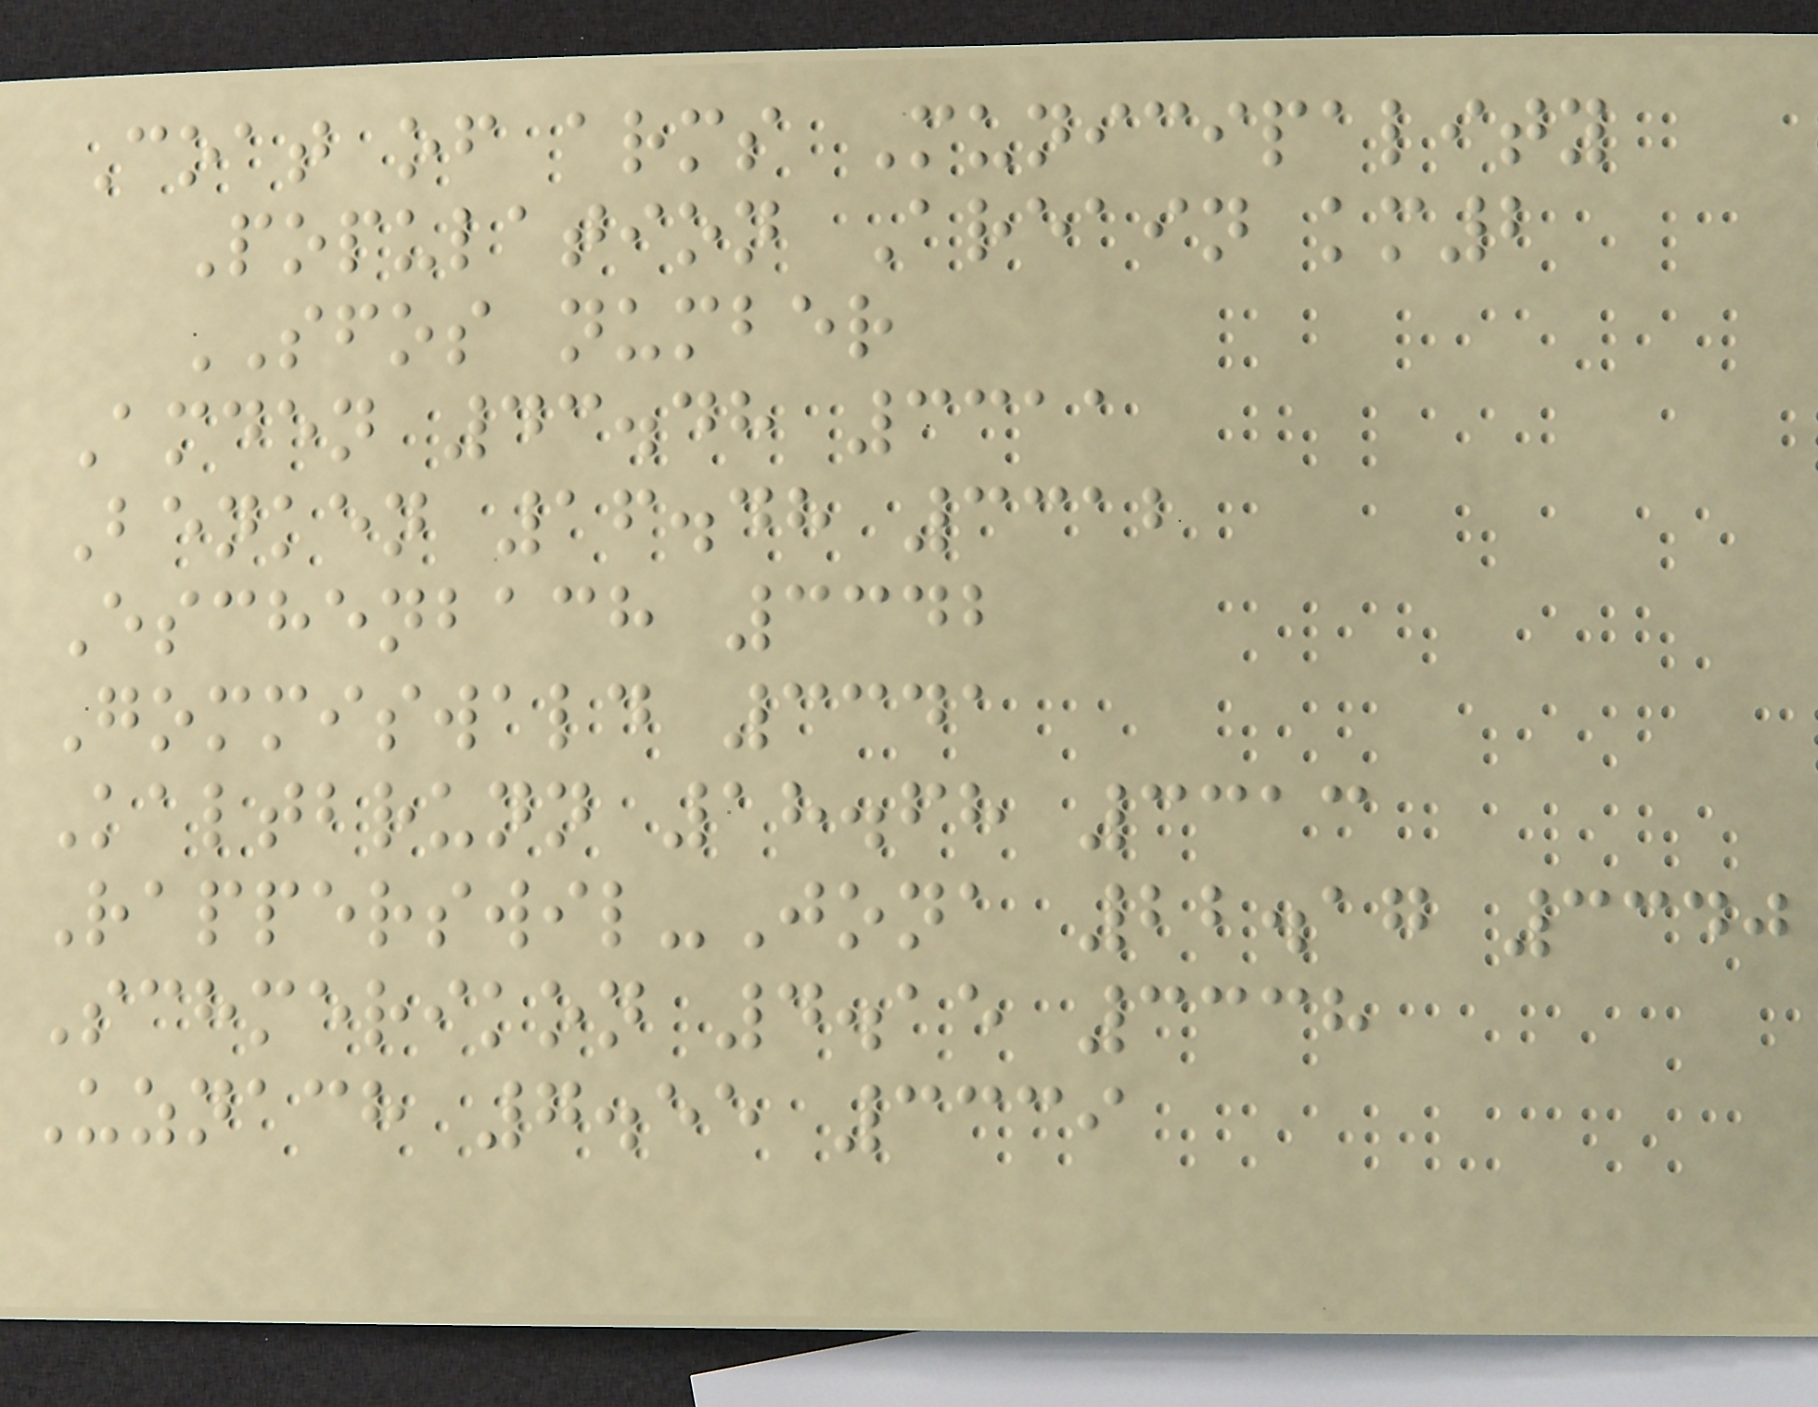Coat of arms Municipality
Population Areain km2
SFOS number
Amden 43.48 3311
Benken 16.48 3312
Eschenbach 3342
Gommiswald 3341
Kaltbrunn 18.68 3313
Rapperswil-Jona 22.17 3340
Schmerikon 4.15 3338
Uznach 7.55 3339
